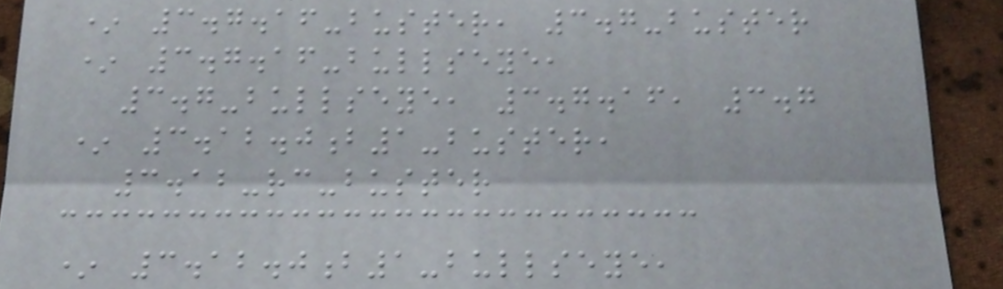* 3.7.16-buster, 3.7-buster
* 3.7.16-bullseye,
3.7-bullseye, 3.7.16, 3.7
* 3.12.0b1-buster,
3.12-rc-buster
* 3.12.0b1-bullseye,
